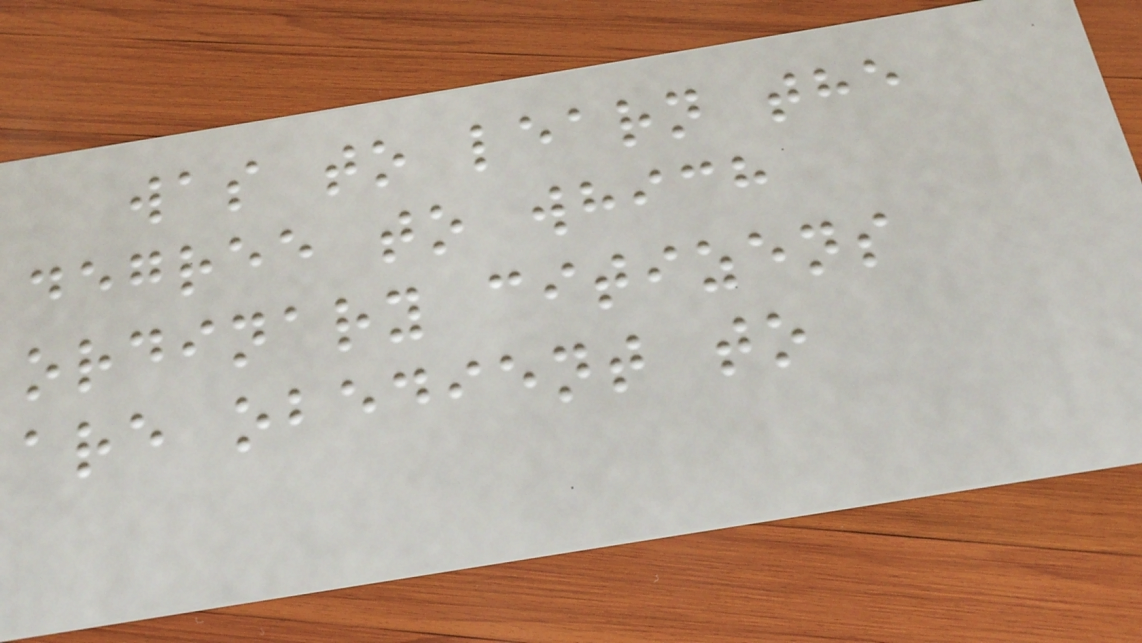was to learn the
degree to which
ordinary citizens
are obedient to
